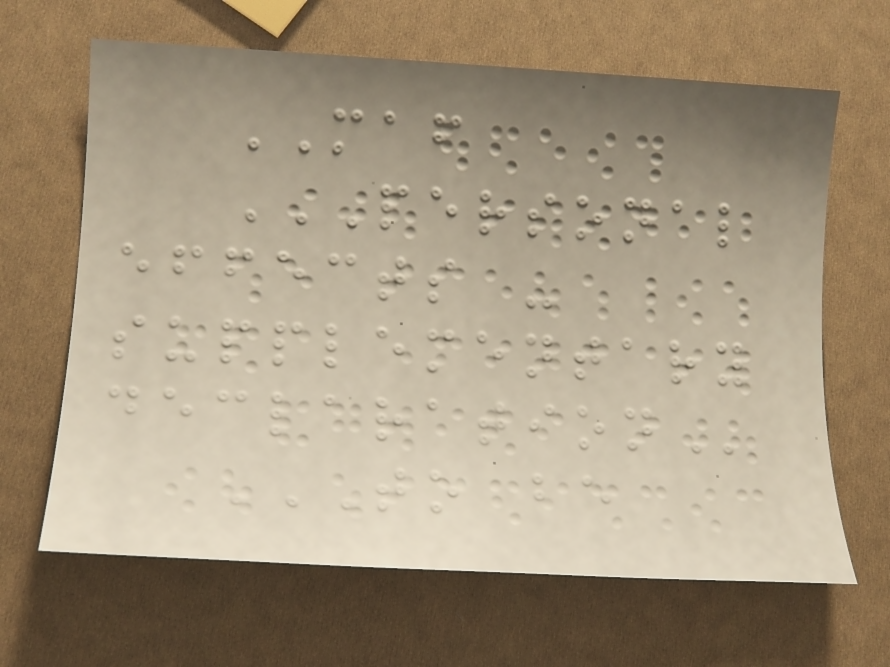MAF
PERSONAL
EFFECTS -
SUPPLEMENTARY
DECLARATION
TO BE
